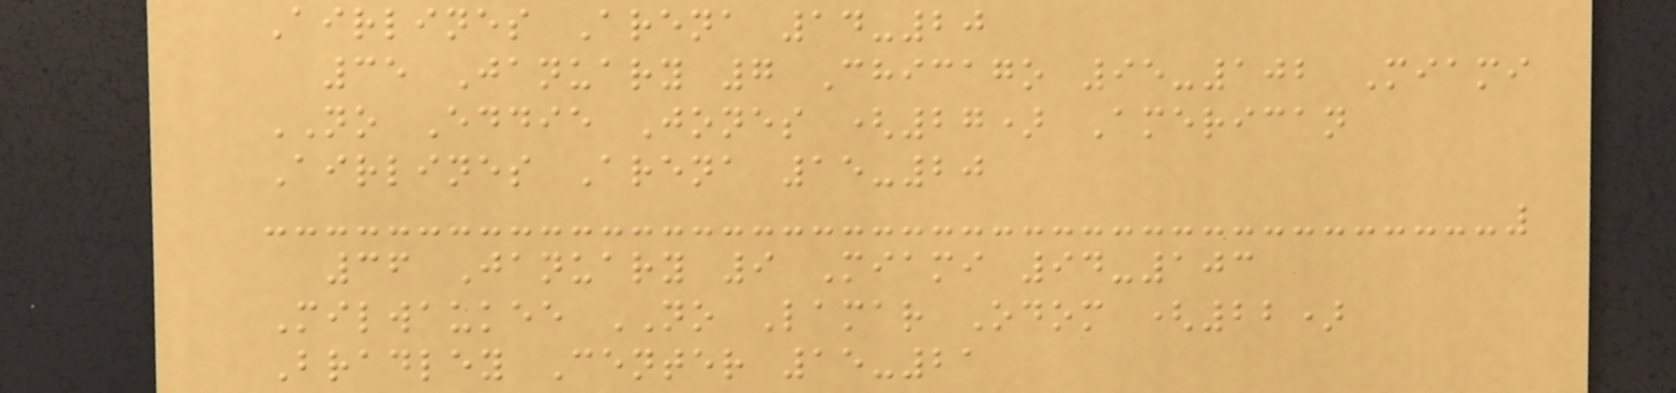Airlines Arena 14-20
35 January 7 Chicago 95-102 Miami
NO Eddie Jones (27) American
Airlines Arena 15-20
36 January 9 Miami 94-103
Milwaukee NO Lamar Odom (22)
Bradley Center 15-21
